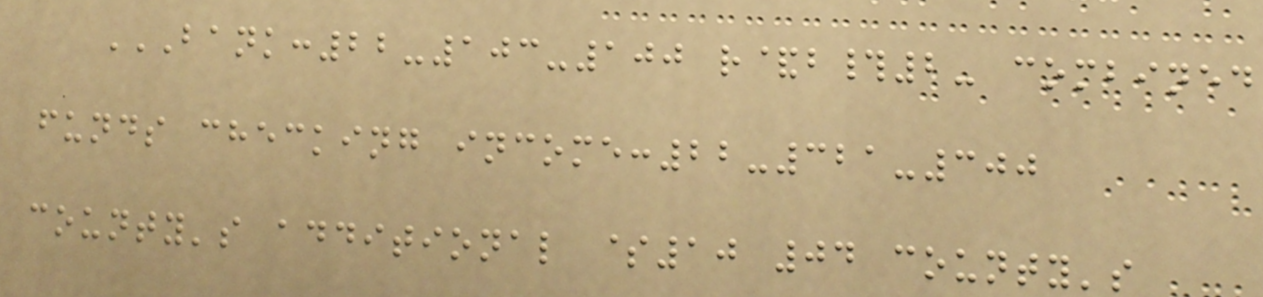BANK:22-103-100 R&B#2- COMBINED
FUNDS CHECKING INCOME:22-321-300
COUNTY'S ADDITIONAL $10 04 COUNTY'S
